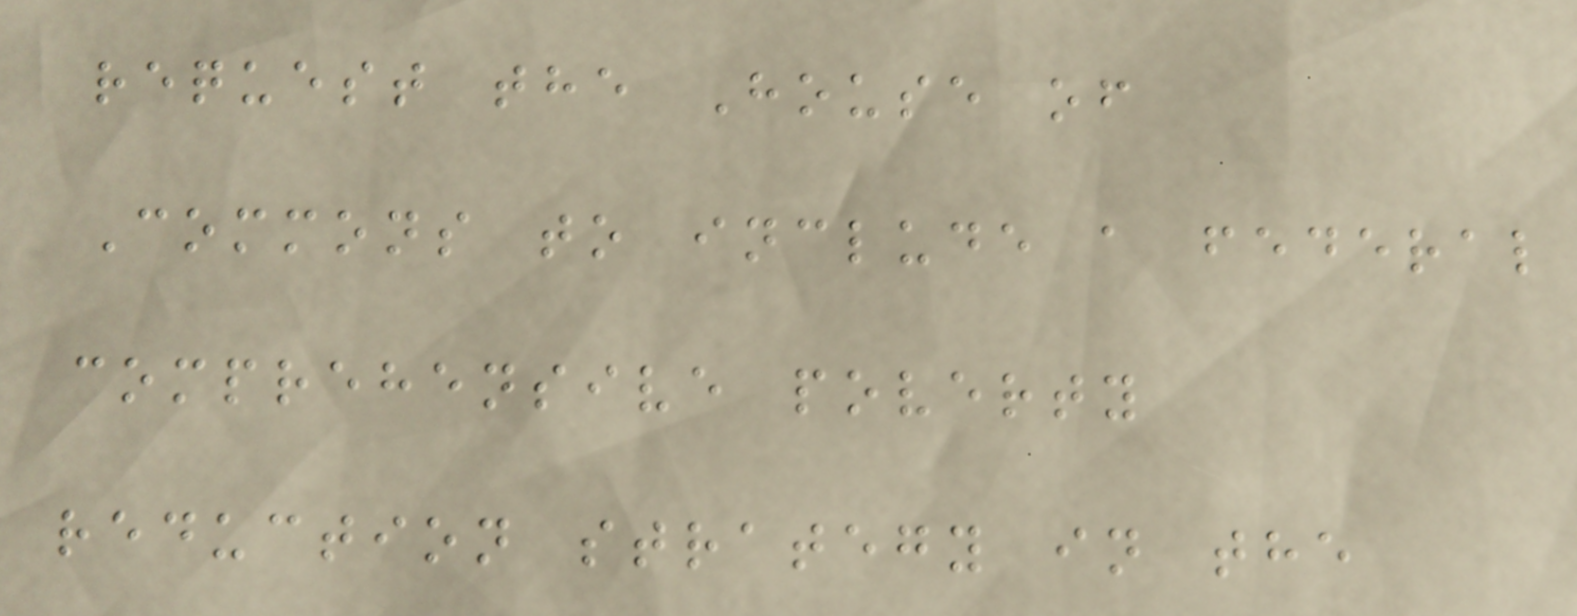request the House of
Commons to include a federal
comprehensive poverty
reduction strategy in the
